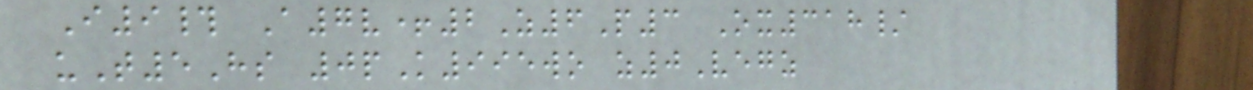I9# A7v+2Z6P3 Ox318/
uT5Hs 0pK995wo z0Vegz
